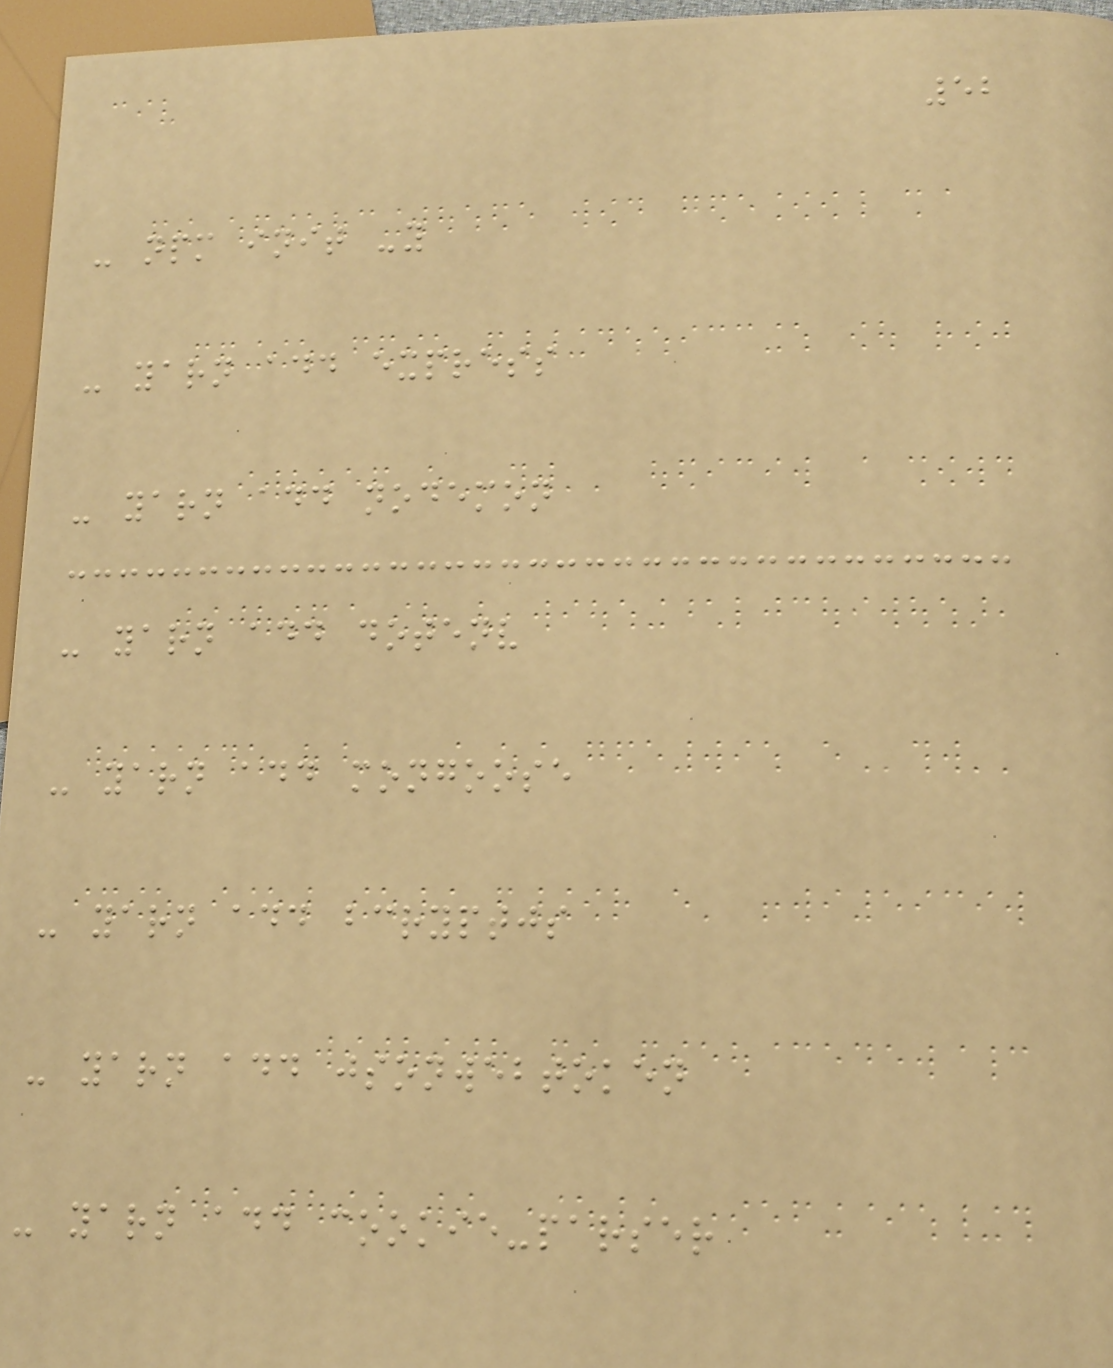52
- npm init -y
- yarn add express
- yarn add nodemon
- yarn add dotenv
- yarn add mongoose
- yarn add bcryptjs
- yarn add jsonwebtoken
- yarn add cookie-parser
